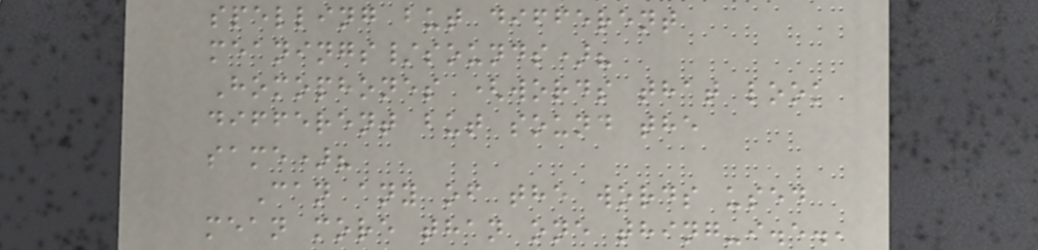spelling but different
meanings/sounds)?
Homophones (words that look
different but sound the
same)?
Can any of the words used
mean more than one thing-i.e.,
